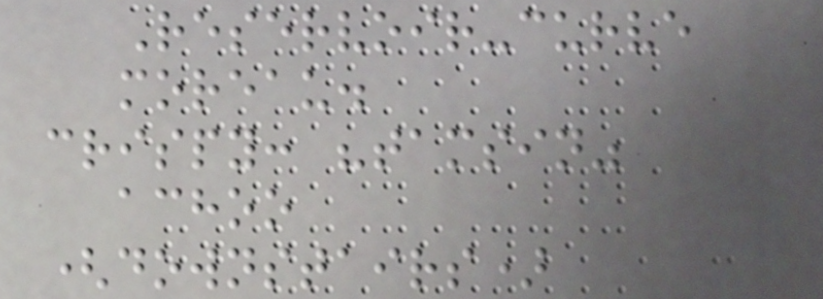Reservoir-curve
moreau.
crispy: "tamsin"
achoo
(downstairs)
